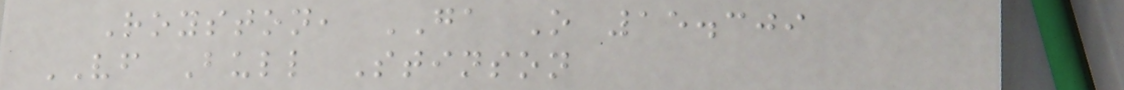Royston, GA O 15.309
VF Bull Stinson
